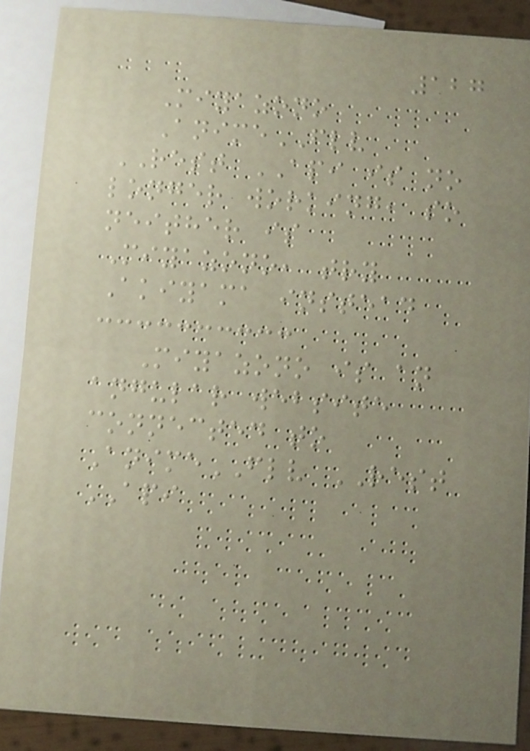127
Miyazono
AnimeFLV
REST API is no
longer working, so
neither is
Miyazono, try
Akiyama instead
Miyazono is an
angular website
connected to
AnimeFLV REST
API
